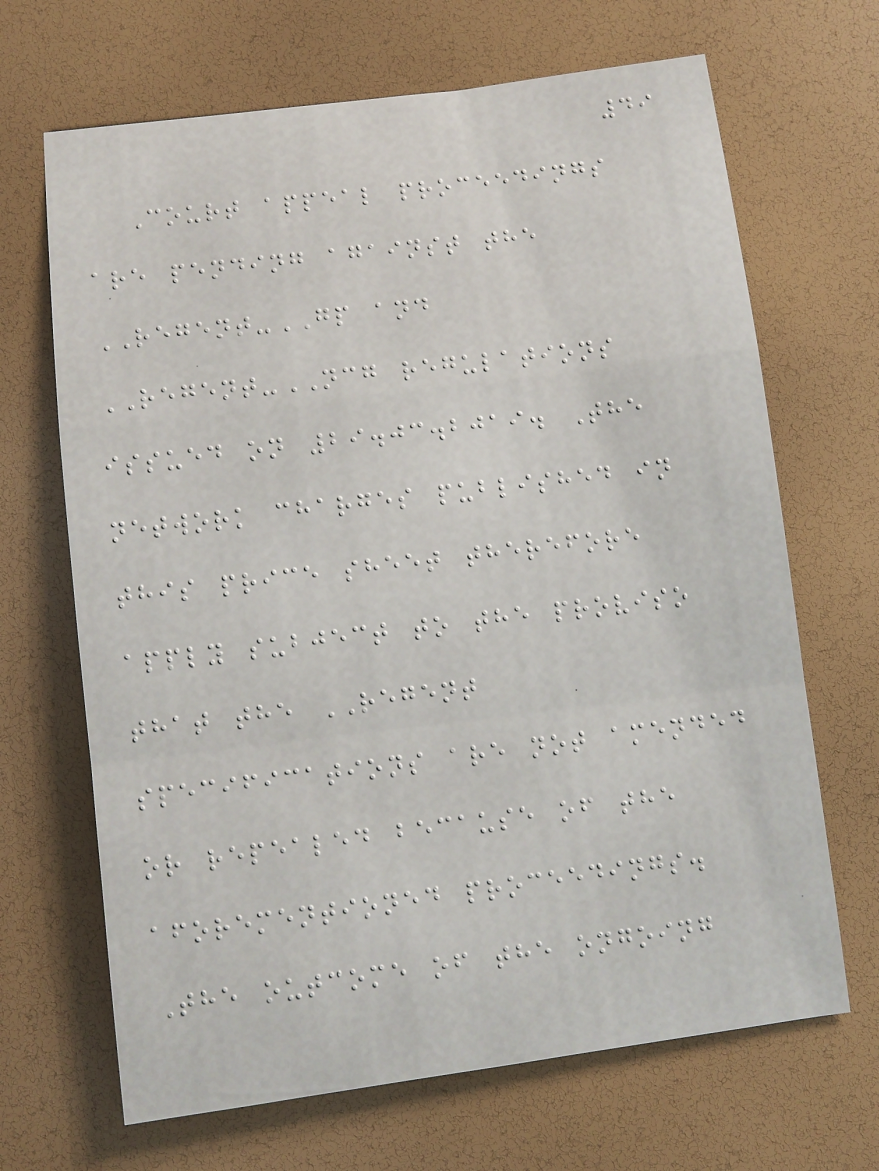49
Court appeal proceedings
are pending against the
REGENT-GP and
REGENT-NCG regulations
issued on 29.03.2019. The
network charges published in
this price sheet therefore
apply subject to the proviso
that the REGENT
specifications are not amended
or repealed because of the
aforementioned proceedings.
The outcome of the ongoing
